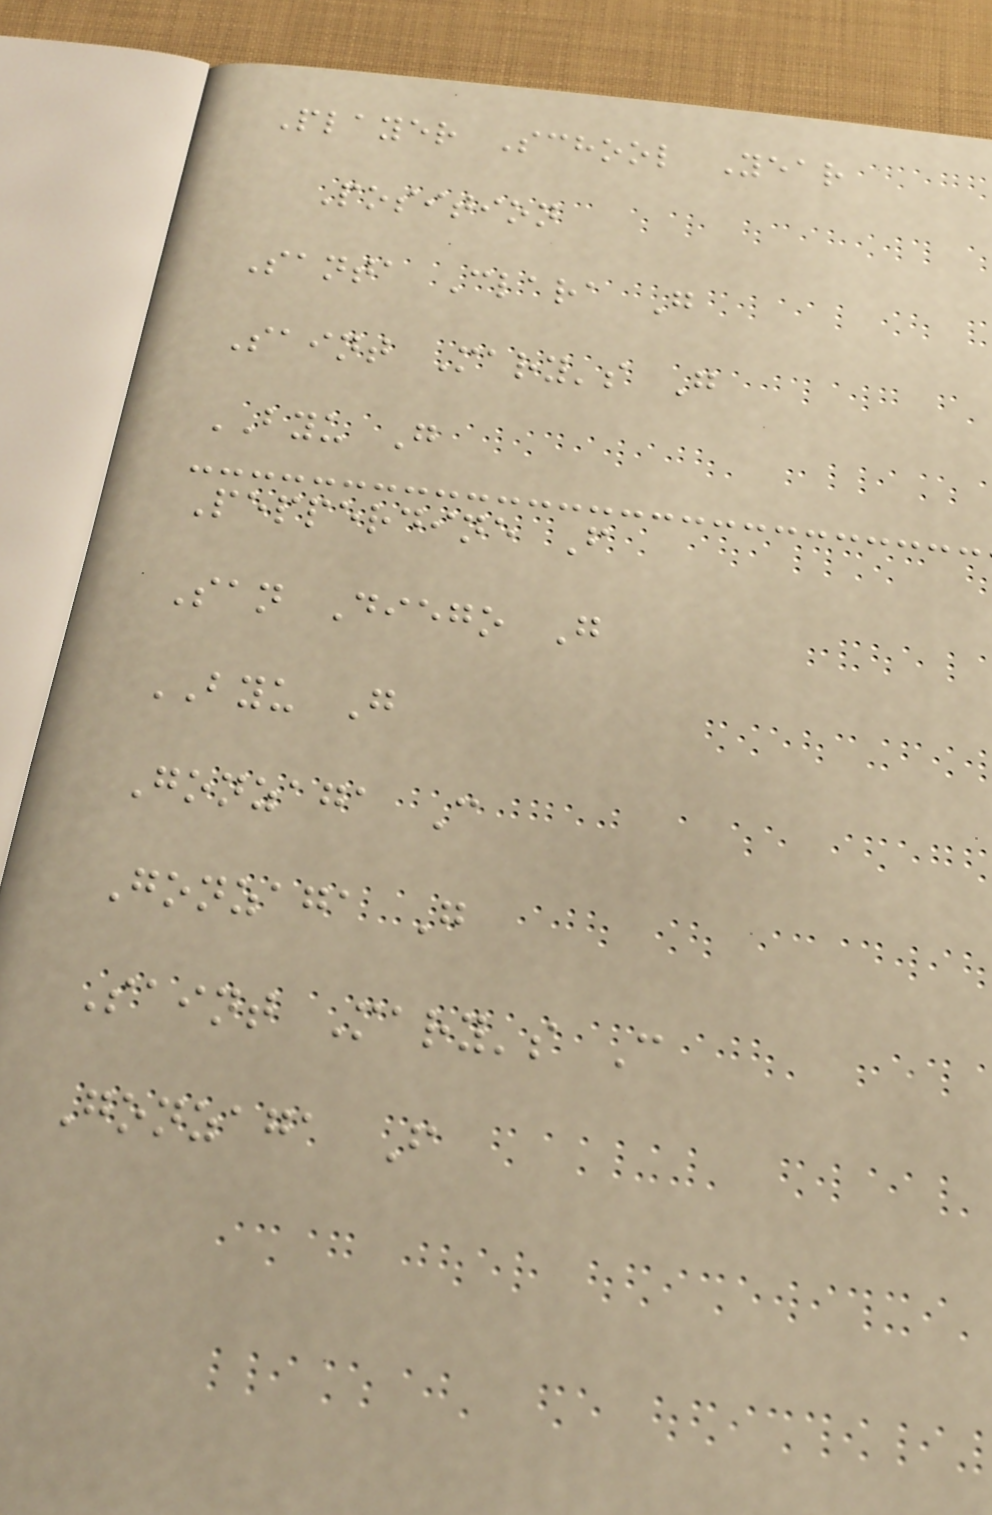Player School Year
Position
Santa Clara G
Saint Mary's G
BYU G
Pepperdine F
San Diego G
BYU G
Gonzaga C
Gonzaga G
Saint Mary's C
Gonzaga F
